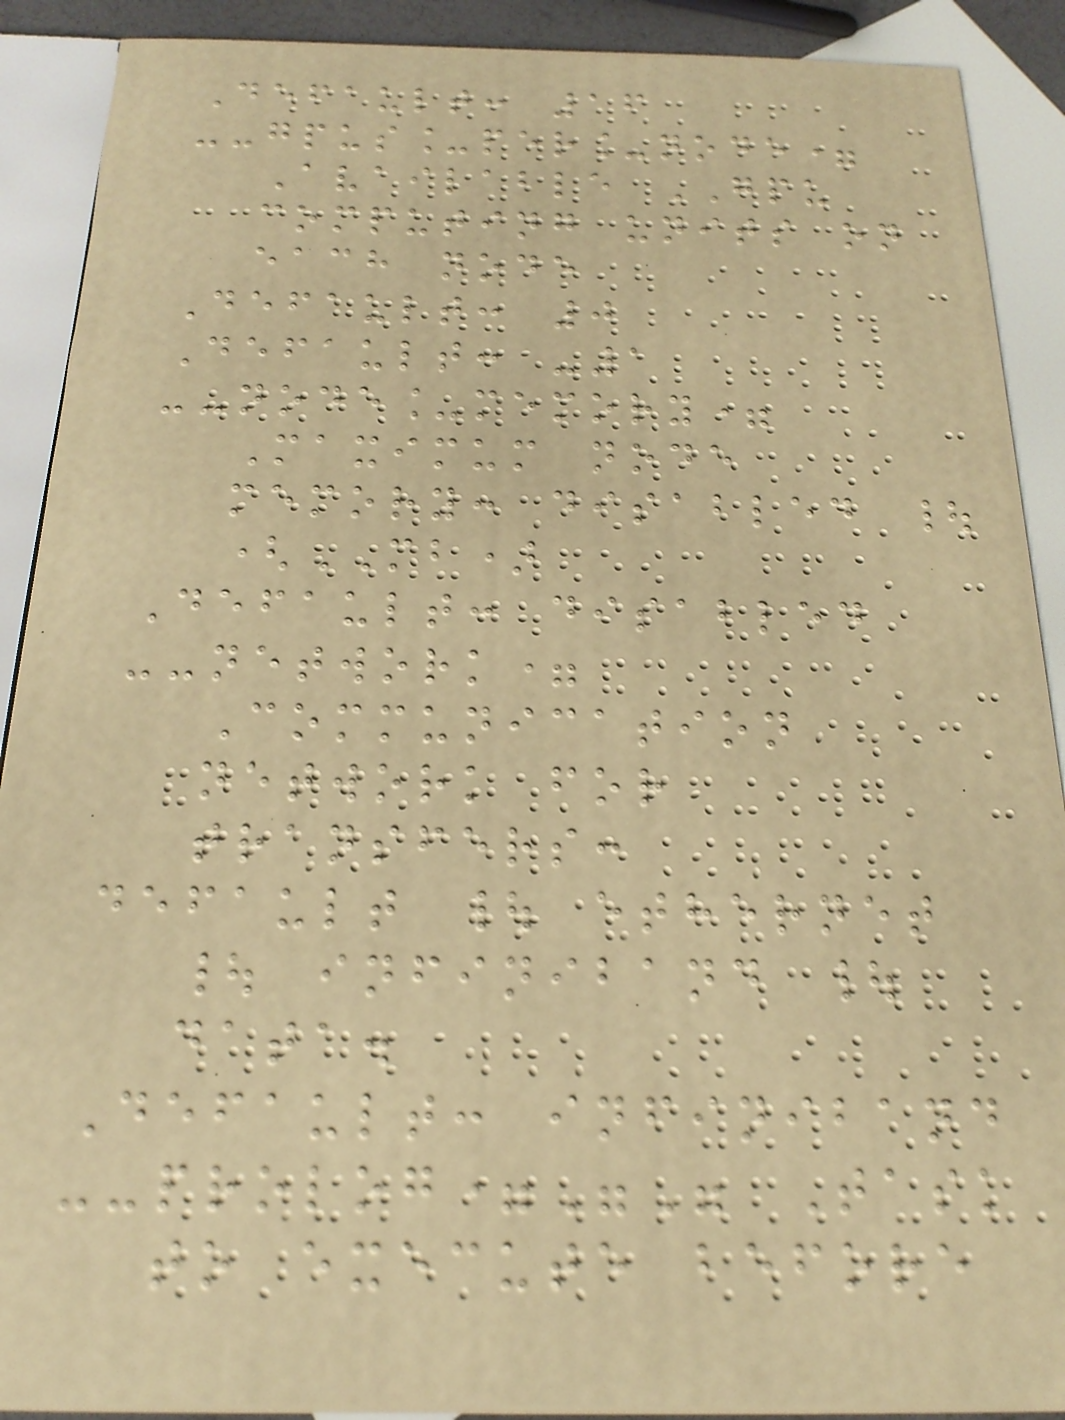Default: 16
--gpus_per_node=
Available GPU
computing units on
each node
Default: 0
Default: -1
--node_memory=
Maximum node
memory: disabled |
(MB)
Default: disabled
--network=
Communication
network for
transfers:
default | ethernet
| infiniband |
data.
Default: infiniband
--prolog="" Task
to execute before
